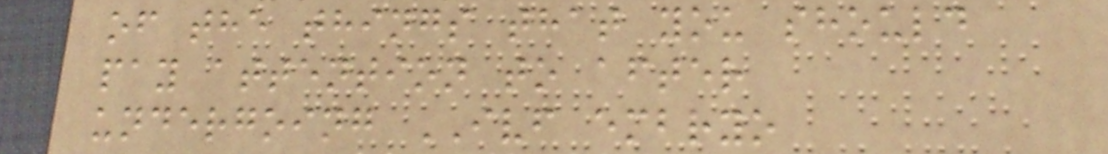of the things that you should
pay attention to after
undergoing IVF embryo
